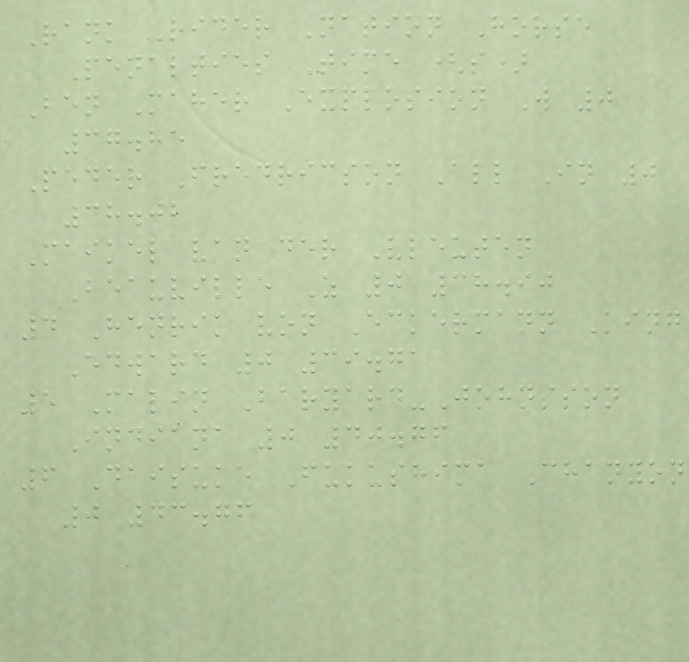Rank Rider Nation Horse
Penalties Time (s)
Ben Maher Explosion W 0
37.85
Peder Fredricson All In 0
38.02
Maikel van der Vleuten
Beauville Z 0 38.90
4 Henrik von Eckermann King
Edward 0 39.71
5 Malin Baryard-Johnsson
Indiana 0 40.76
6 Daisuke Fukushima Chanyon
0 43.76
